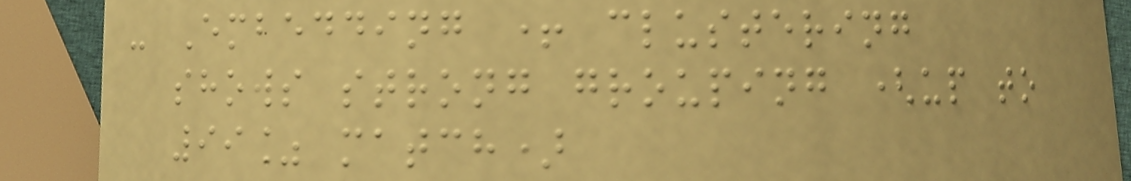- Embedding + clustering
shows strong grouping (up to
99% match)
